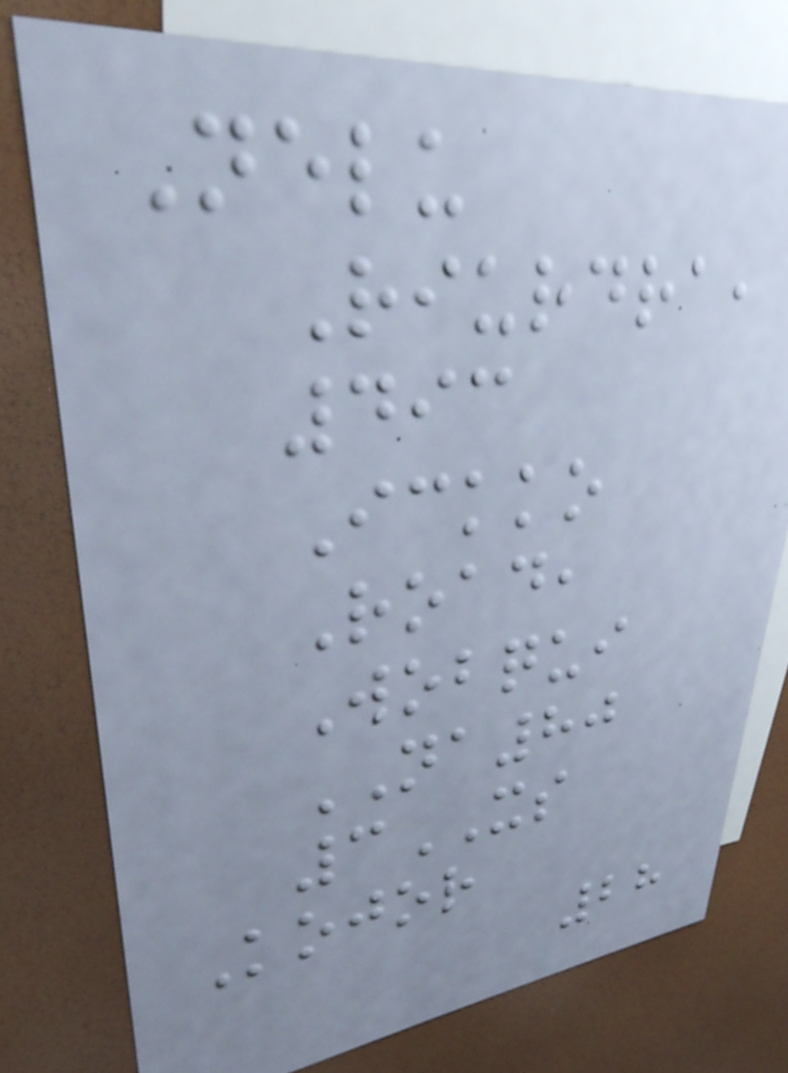Nelu
Riurdra,
493
Ickko
Road,
Wobqui
NA80
3XS
Kojor
28
